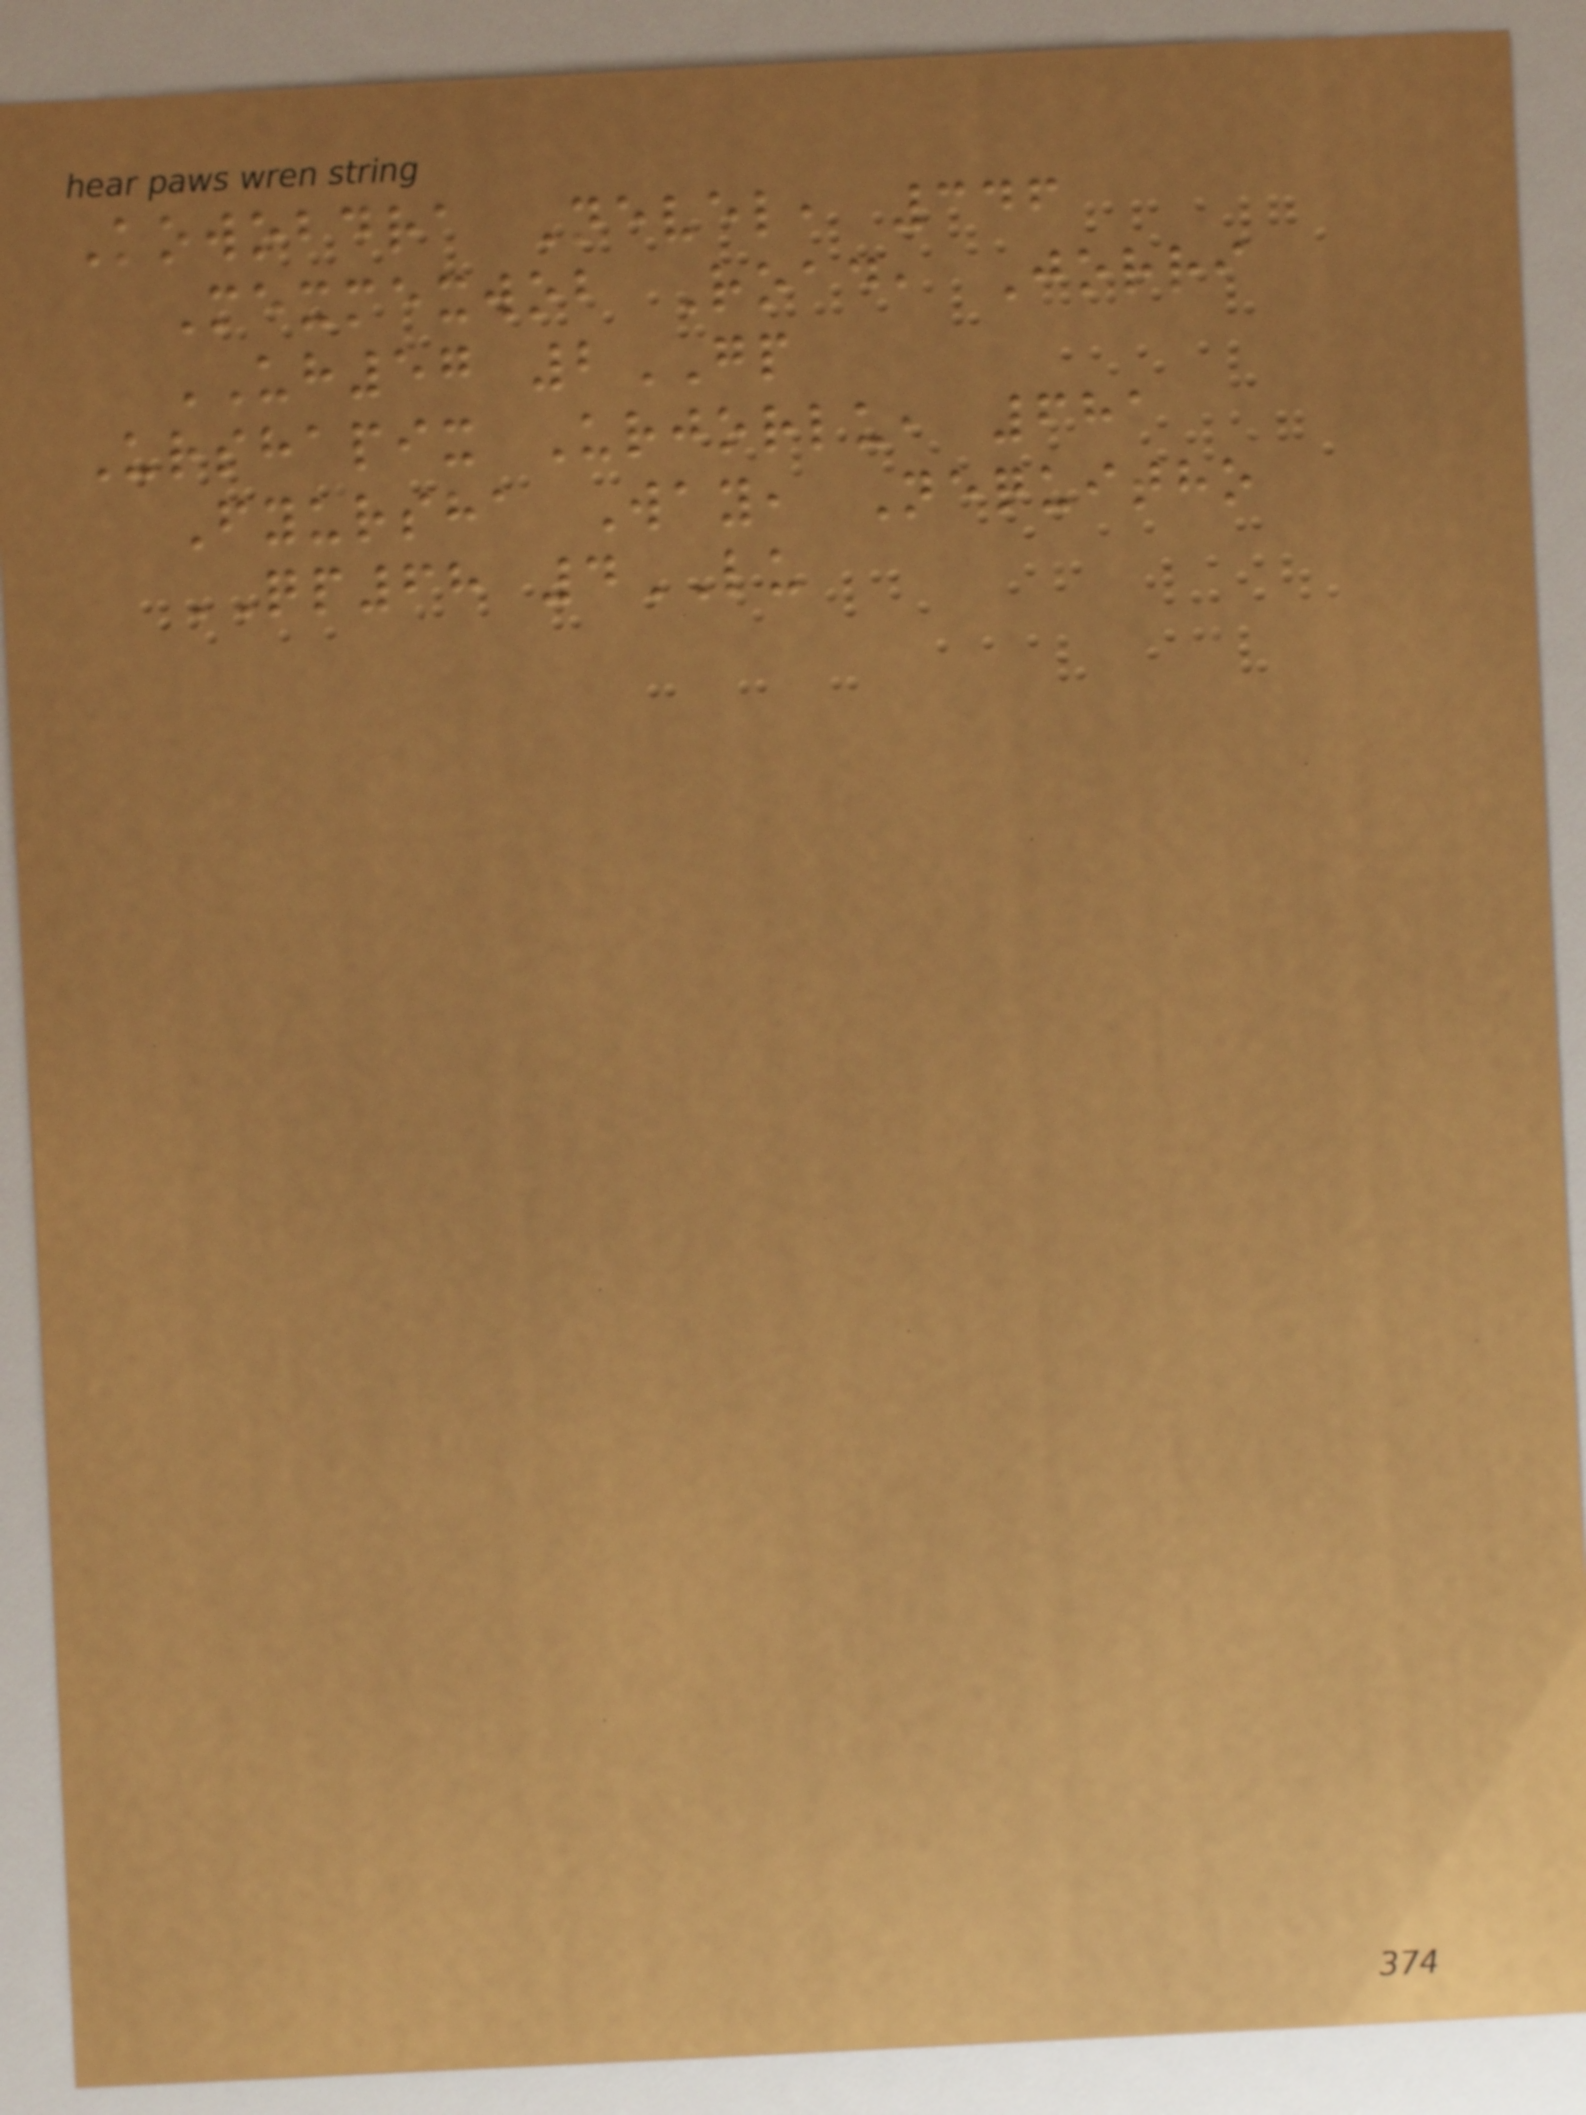Kowobdra Nevel, 346
Mexmexwob Road, Jorri
UH57 2GP
Urshapix Urjorlu, 681
Fyursha Way, Nequitho
QP68 4LU
